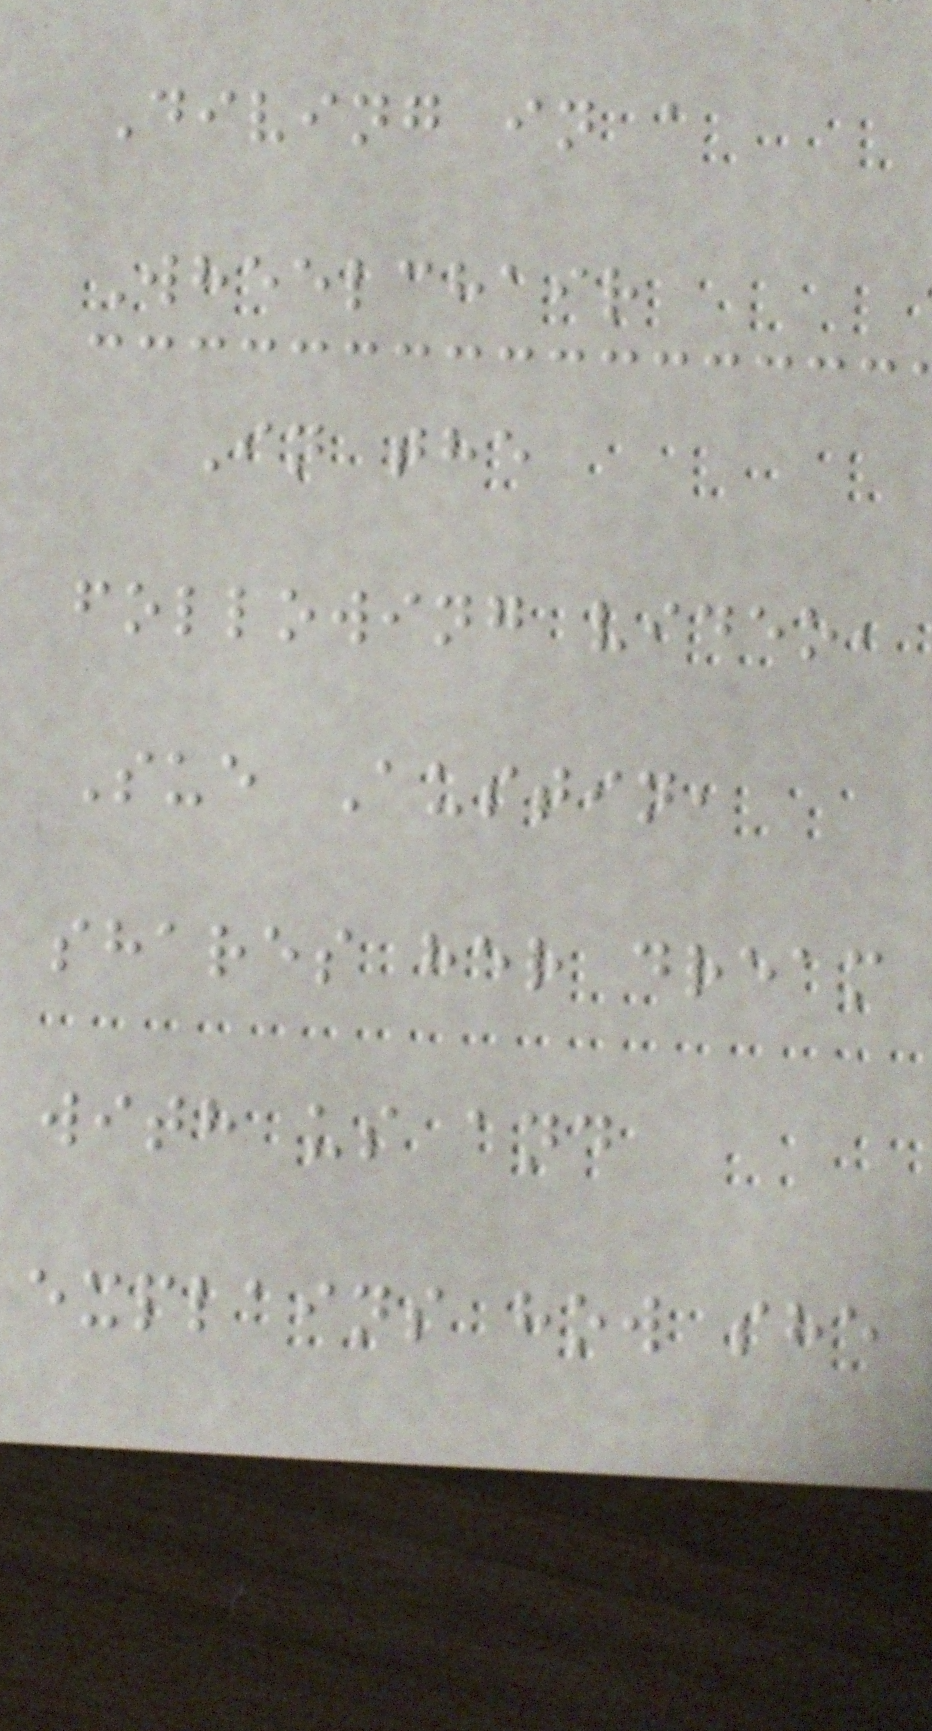Diving in a
Wheelchair
In the
following video,
Sue Austin,
shares her dream
with us and
explains how she
